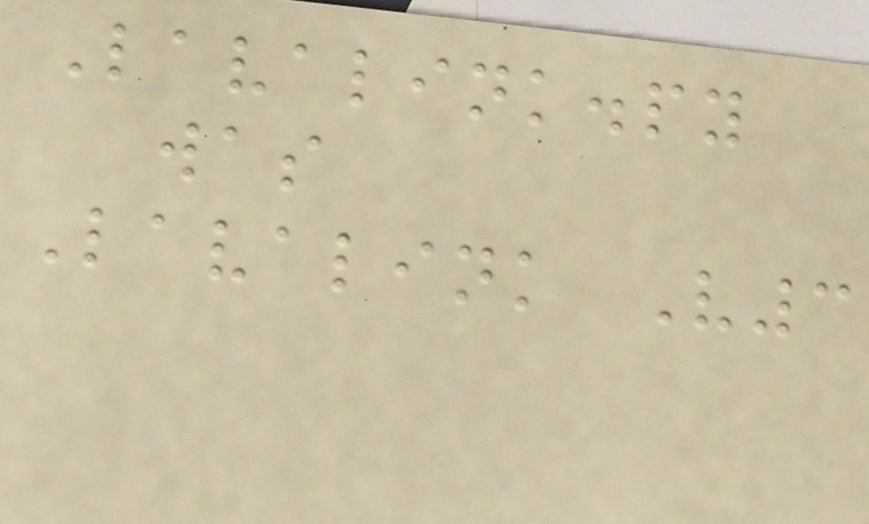Lavalink.py
was
Lavalink V3
